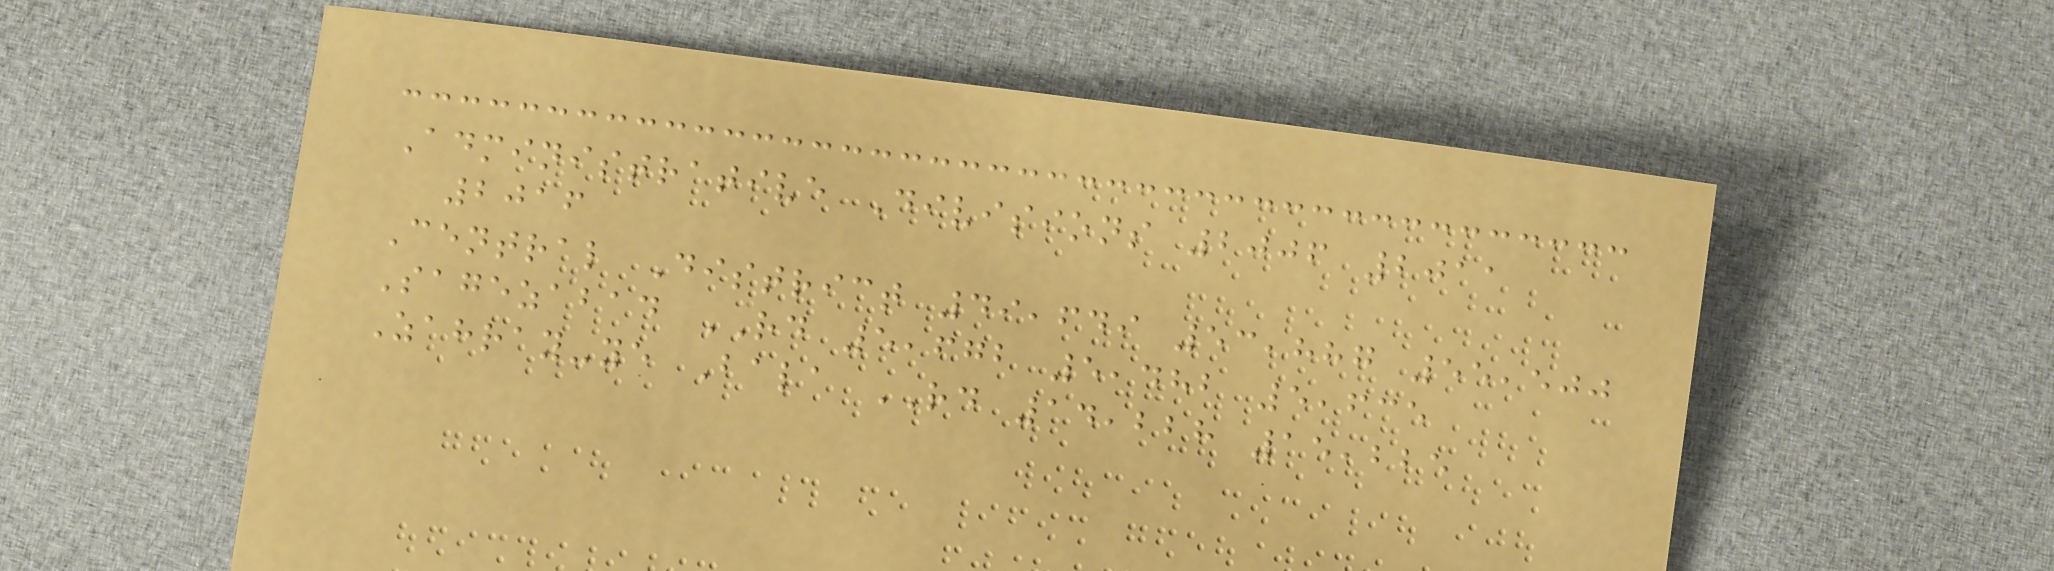Administrative Divisions 2006 2011
2016
Central District 49,649 53,887 55,500
Sagezabad RD 5,672 5,482 5,635
Zahray-ye Bala RD 14,228 15,225
